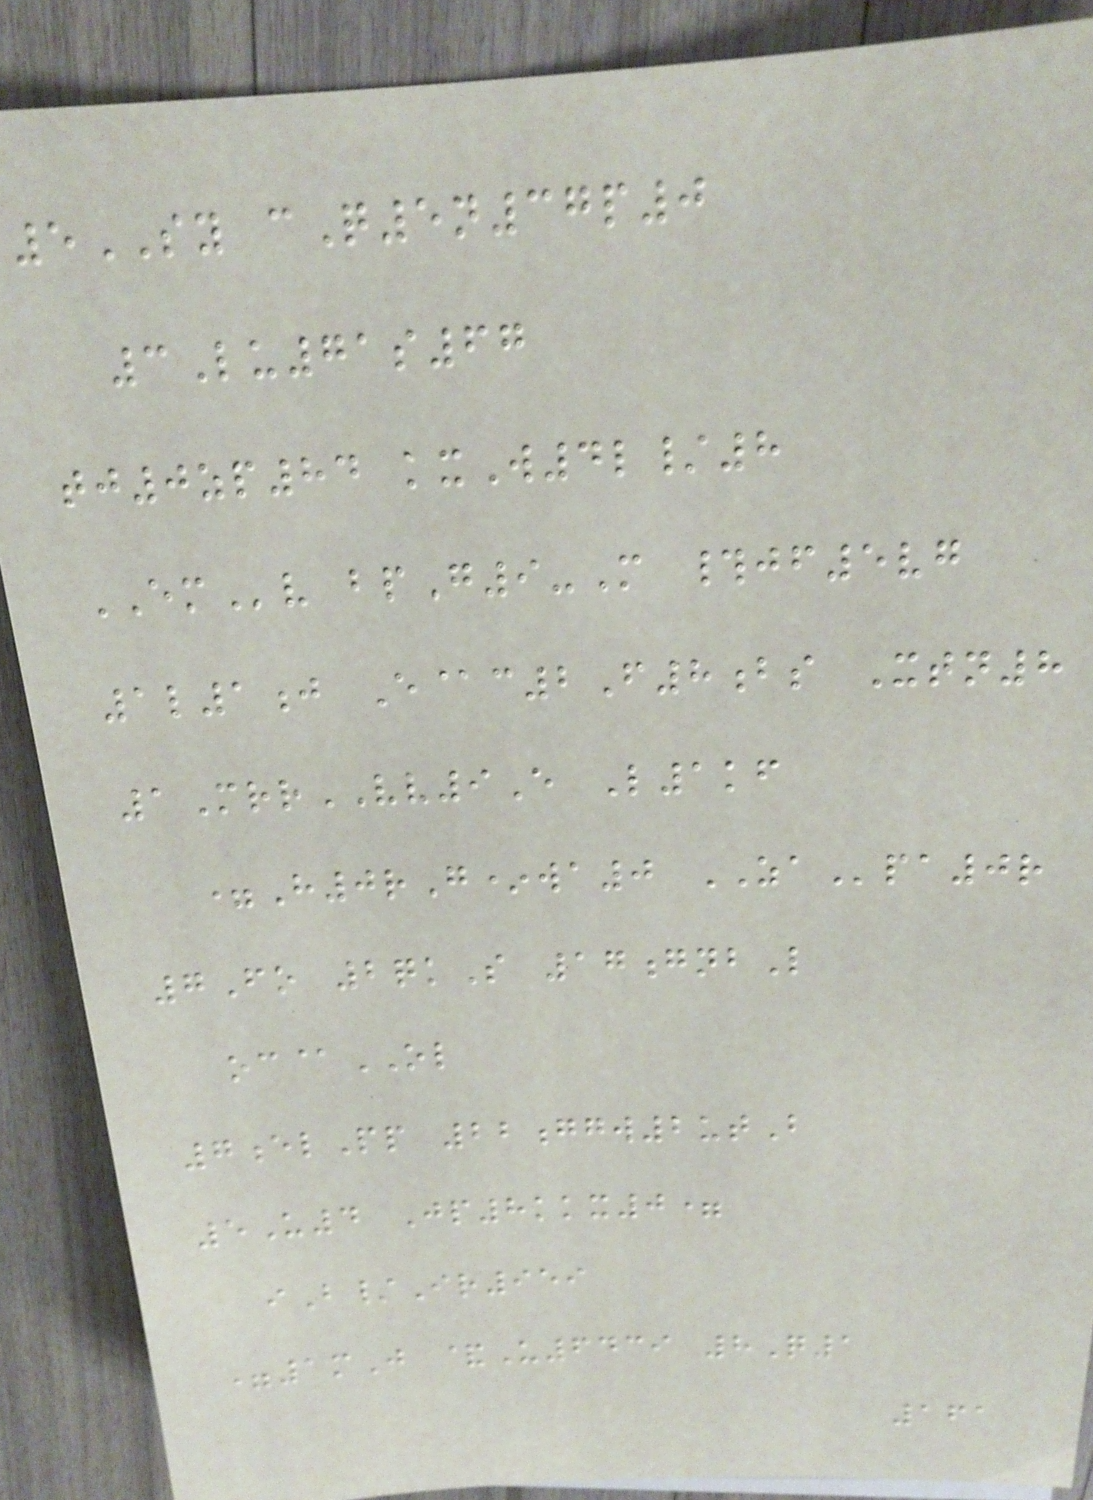5SY cQ5n37p0
3Lu71s67
tj0zp84 kxW4l/8
EMv bpG9-M #jf5vg
1l1j E@c2F8bs Xtn8
1MrrVV9E L1kf
=H0rG*wa0 ZApa0r
7Fo 2qkS 17gnbL
oc@OL
7elPp 22ggw2utB
5U4 Jp8kkx0=
iB/Ir959
=1mJ &U6439 8Q1
161
